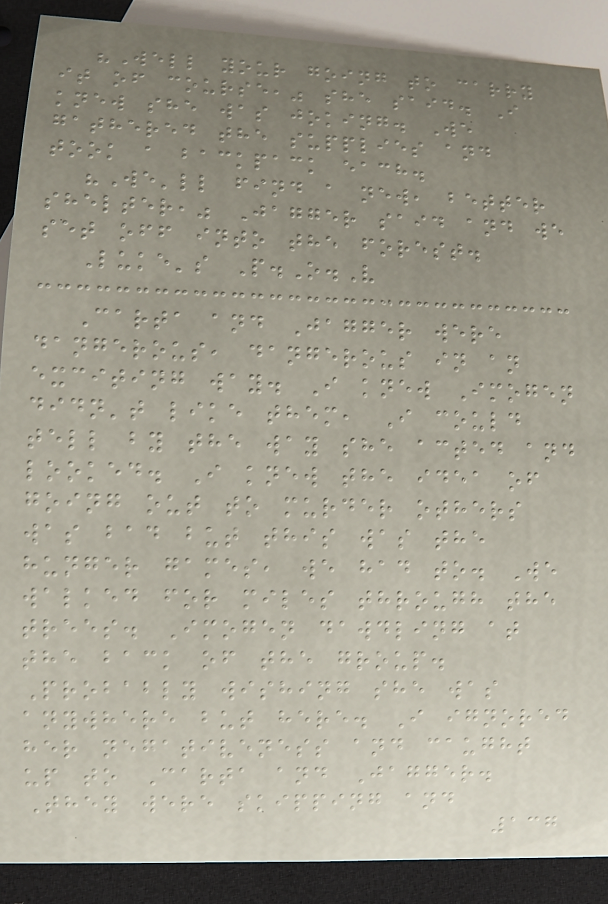"Well your going to carry
it of course," she said. I
knew she was joking. We
gathered the supplies and
took a backpack each.
"We'll find a new, better
shelter," Jagger said and we
set off into the forest.
Luke's P.O.V
Carta and Jagger were
dangerous, dangerous in an
exciting way. I knew Imogen
didn't like them, I could
tell by the way she acted and
looked. I knew the idea of
going out to murder others
was bad but this was the
hunger games, we had to. We
walked for miles through the
trees. Imogen dawdling at
the back of the group.
Probably wishing she was
anywhere but here. I ignored
her negativeness and caught
up to Carta and Jagger.
They were skipping and
137
